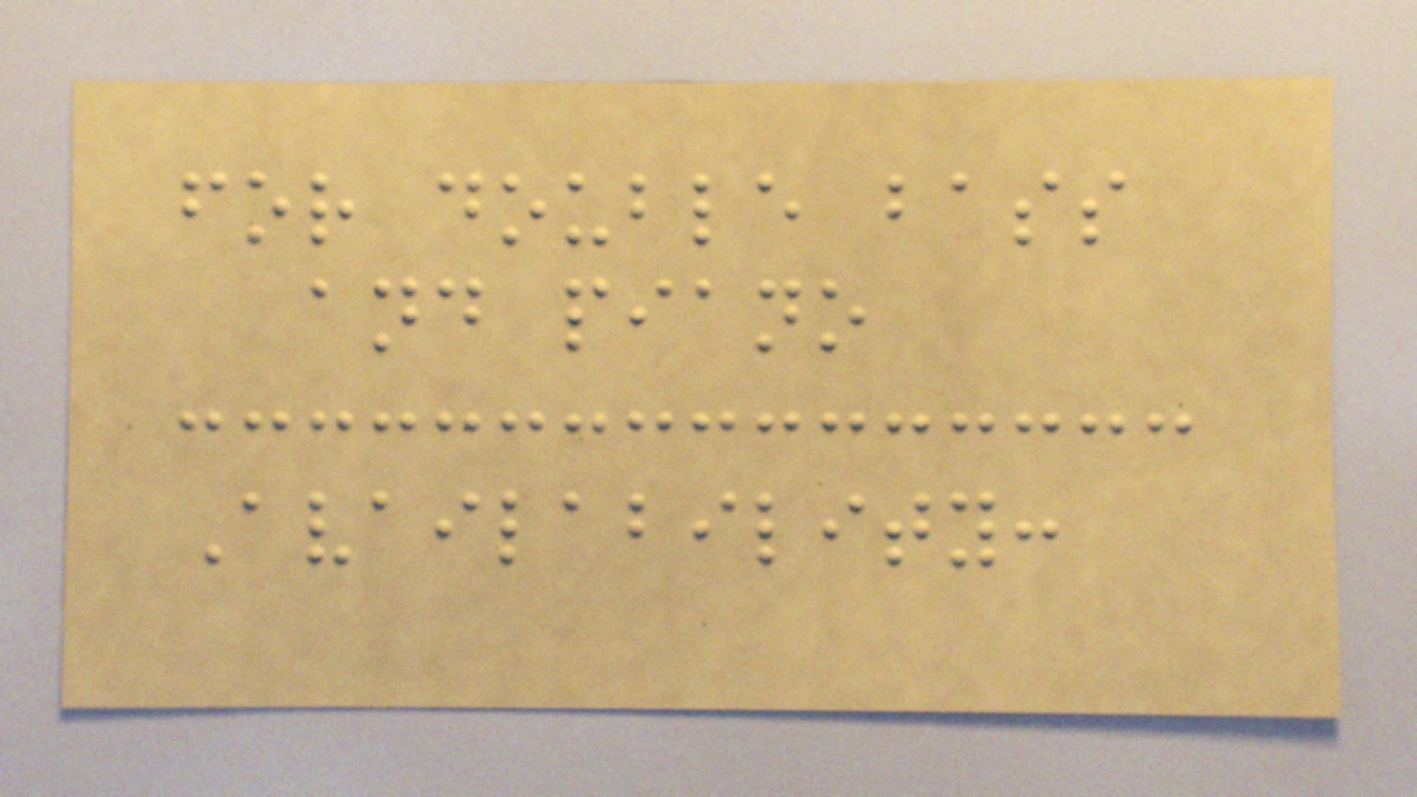for double bass
and piano
Availability:
